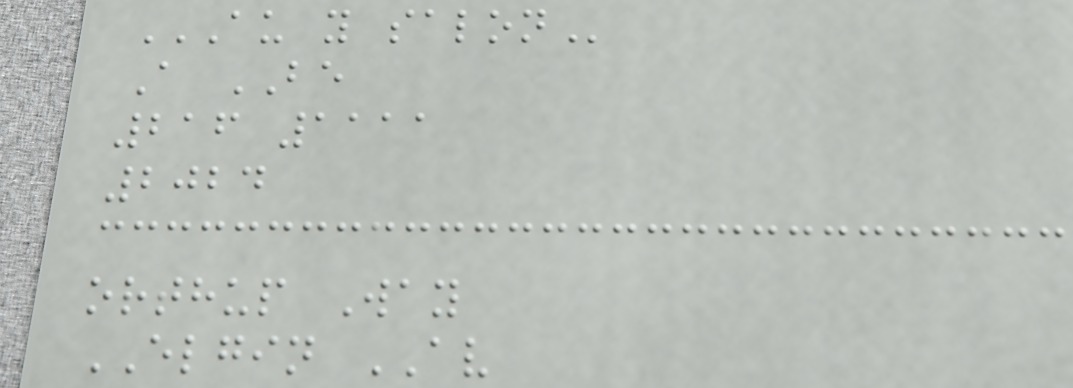AU Y SALON
A BE
216 1111
2024
orthup Way
ELGIN AV
